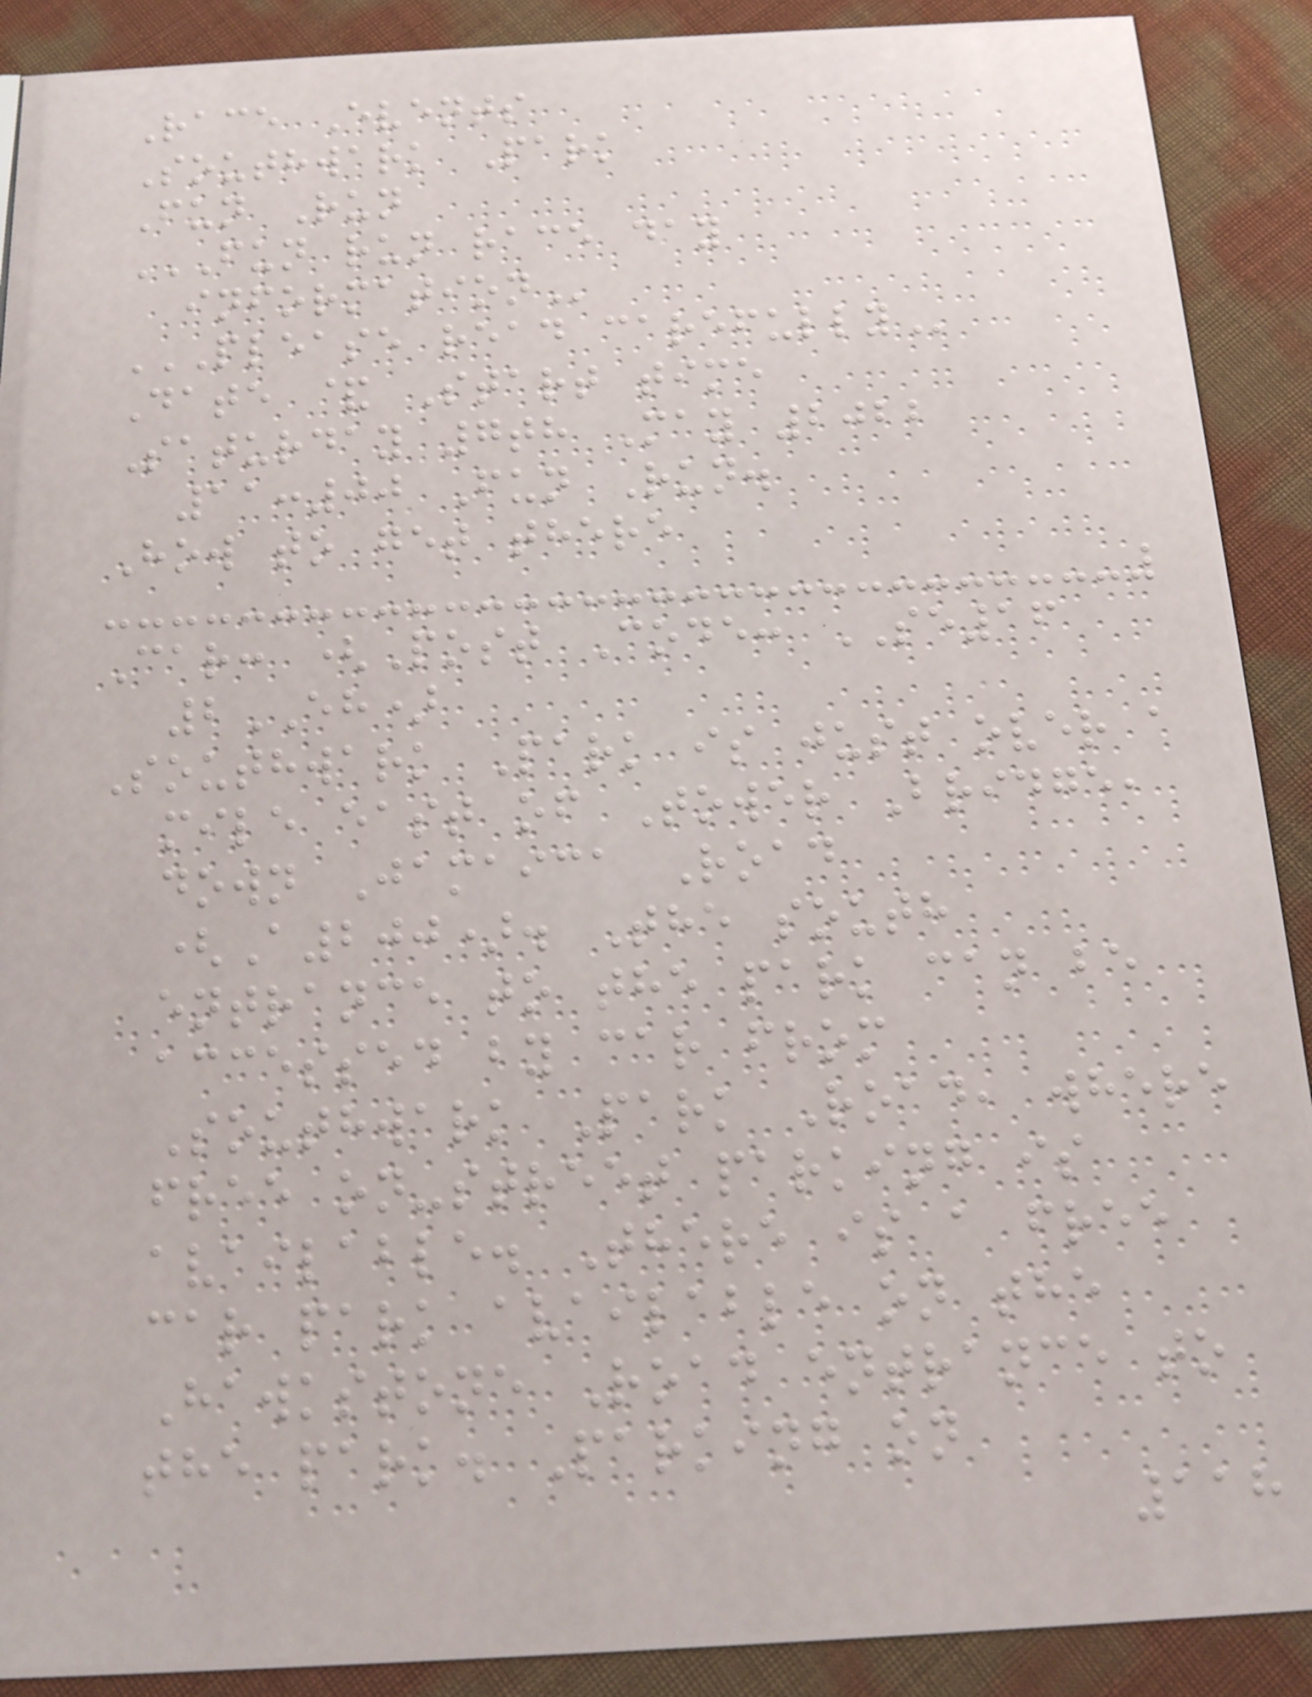Race Events
Southwark Park
Fun Run
FUN RUN RACE DAY
INFORMATION
PLEASE READ CAREFULLY
Date & Start time
Saturday 7th May 2022
11:00 Fun Run.
How to get there
Car: (Post Code: SE16
2EH)
Southwark Park is just over a
mile east of Tower Bridge,
down Jamaica Road
(A200). The south
entrance to the park can be
accessed by car from
Southwark Park Road, where
free on-street parking is
available. There is a free
car park available on the
Hawkstone Road entrance to
the park. Parking on
118
